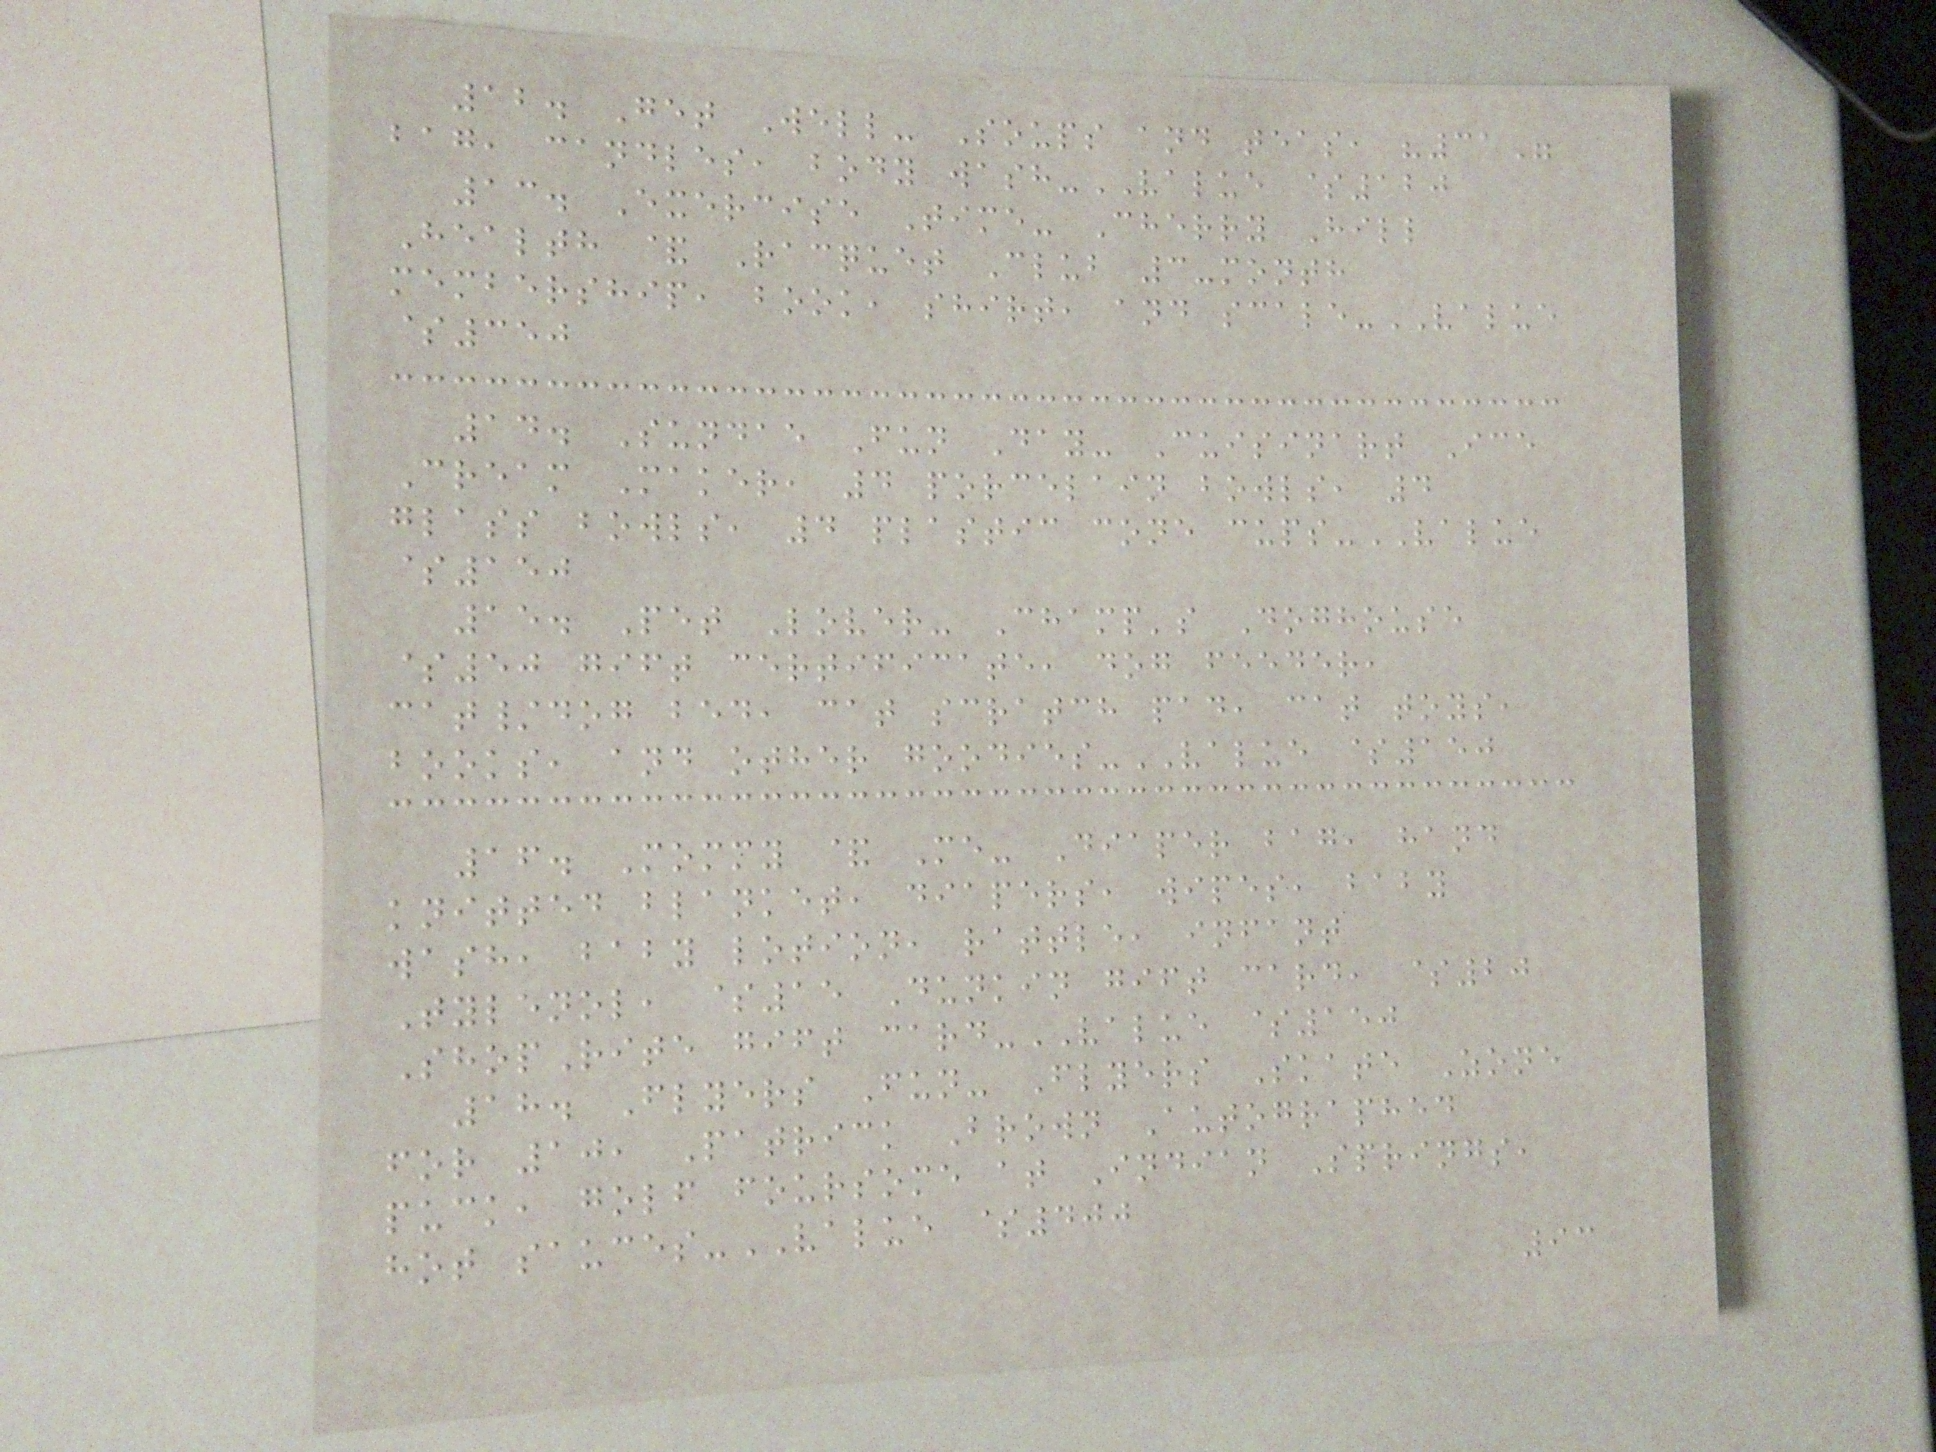12. Get Well- Soups and teas, "31"
bag, candles, body wash-VALUE $120
13. Exercise Time- Cherry Hill
Health & Racquet Club 3-month
membership, book, shirt, and scale-VALUE
$350
14. Sundae Fun Day- Cuisinart Ice
Cream Maker, 4 porcelain bowls, 4
glass bowls, 4 plastic cone cups-VALUE
$150
15. Pet Lover- Champ's Doghouse
$50 gift certificate, dog feeder,
cat/dog bed, cat scratch pad, cat toys,
books, and other goodies-VALUE $150
16. Mommy & Me- Diaper bag, hand
knitted blanket, diapers, wipes, baby
wash, baby lotion, rattle, infant
Tylenol, $15 Dunkin gift card, $20
ShopRite gift card-VALUE $150
18. Flyers Fun- Flyers Skate Zone
for 10, Patrick Brown Autographed
puck, golf foursome at Indian Springs,
hot sauces-VALUE $400
93
